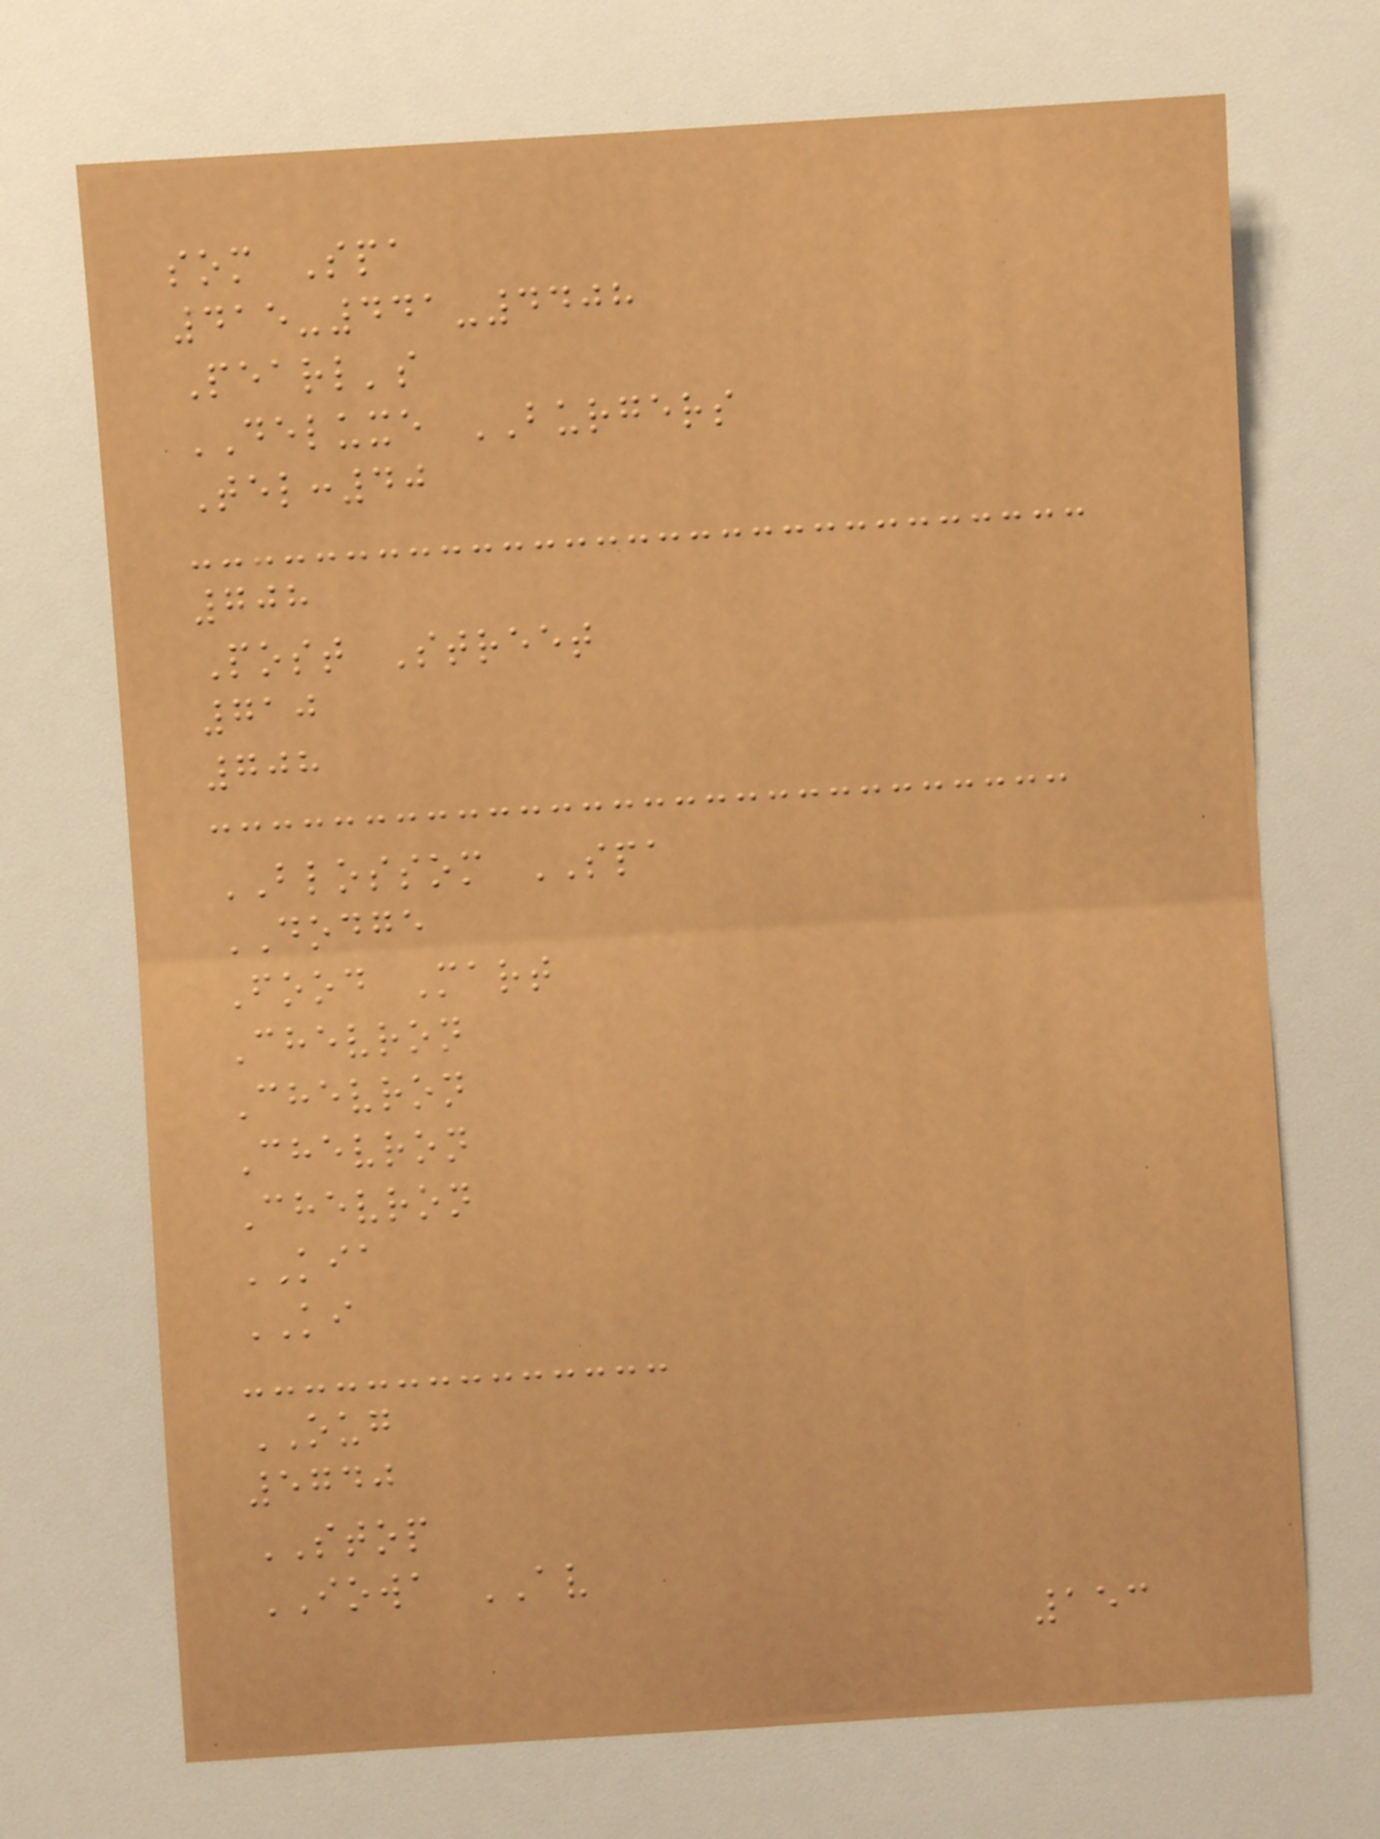som Spa
415-441-4408
Pearl's
DELUXE BURGERS
Tel:40
708
Post Street
710
708
BLOSSOM SPA
DODGE
Food Mart
Chevron
Chevron
Chevron
Chevron
KIA
KI
OUG
5740
STOP
IOWA AV
153
